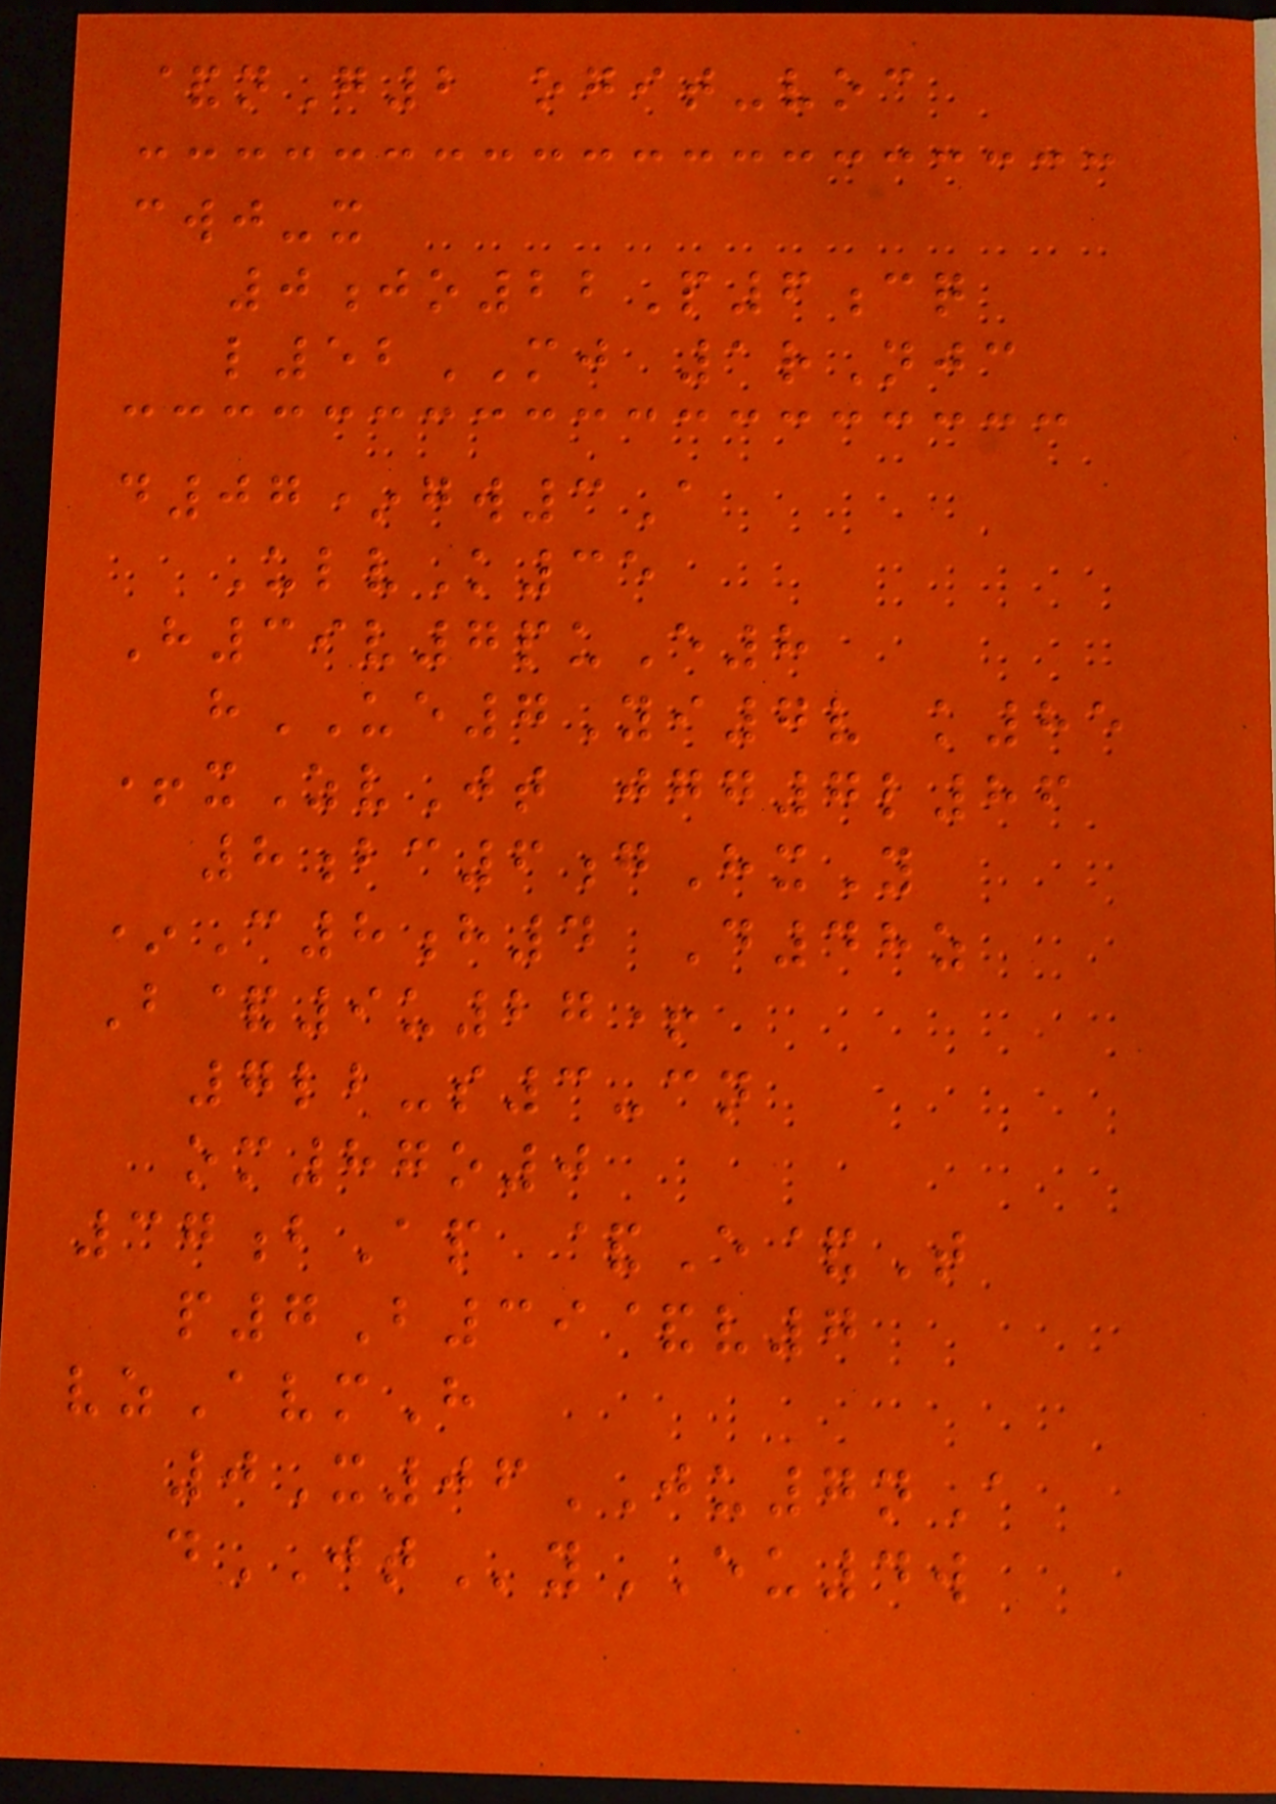&nG2 ogit-voc
cwj-x
0jo22P6cq
l52MJ 1rNjc
d07*gw3A
UlvK35
H39v7puE8
hUE7Yi7v k85
+xZvJt jgg7l86
8bc6gHxY
*C8h4 D48z
B&9u27+
7lb-s3-cn
om87o0
37bAp &E&T
p7B39&v7
vzAvmH
0X06JU7nA
dJTyEU4w
